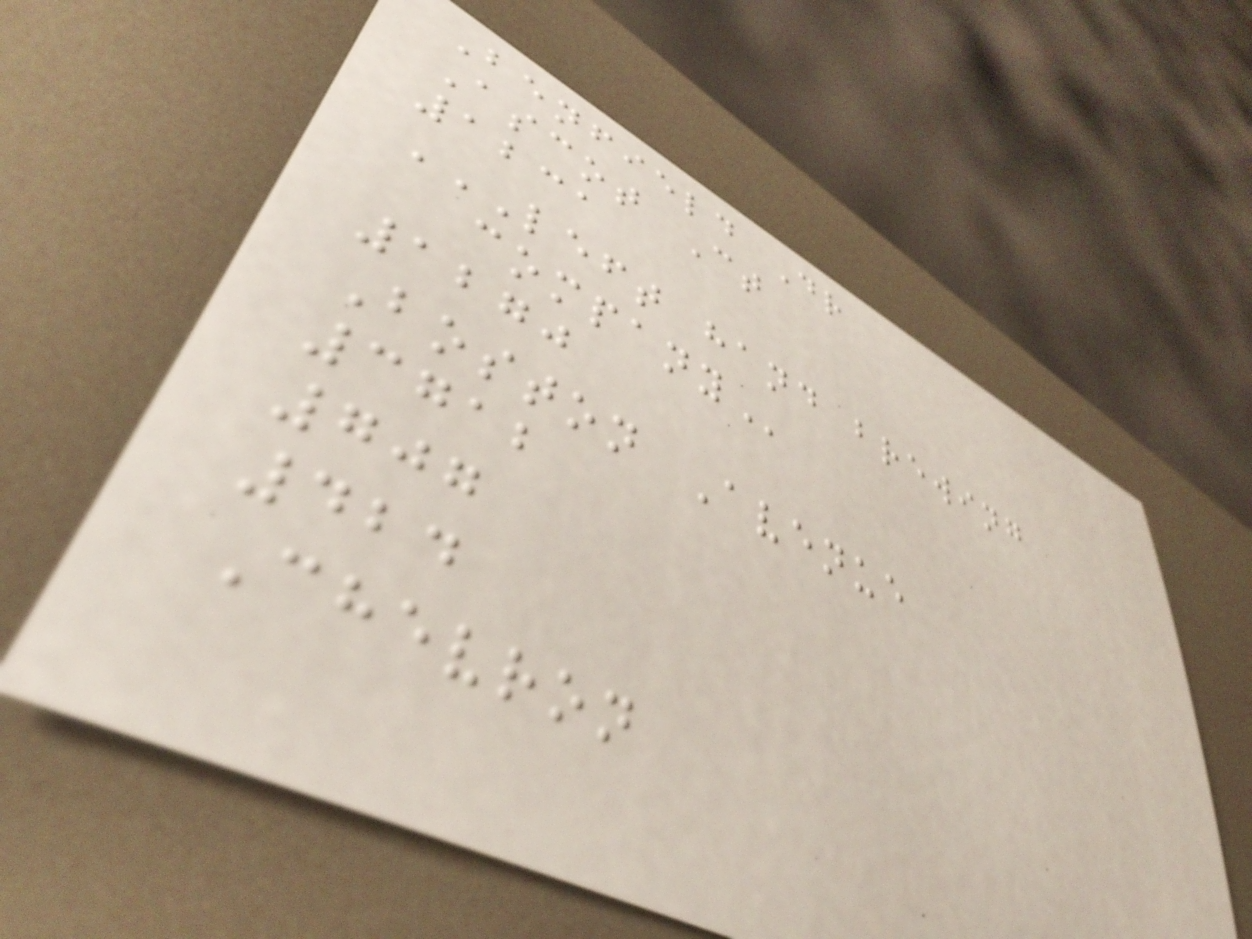Benfield Dr
Ascot Ct
1231
LEFT HAND BREWING
COMPANY
1270
Boston Avenue
3712
707
424
Chevron
